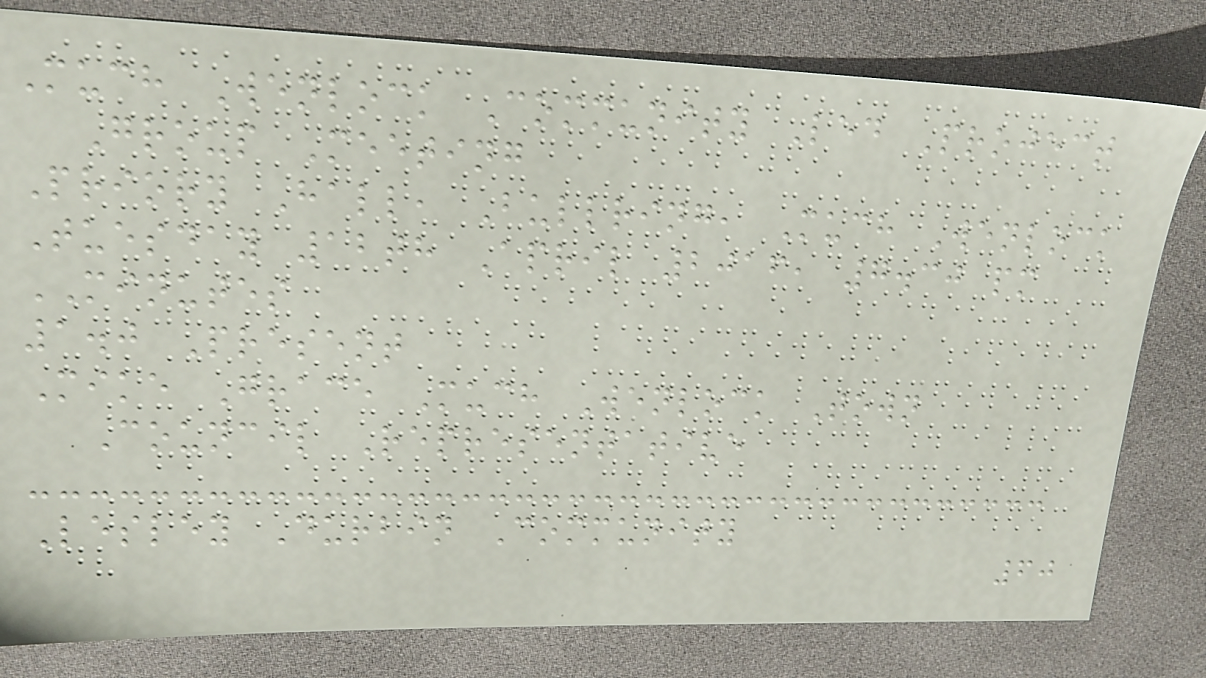Much Wenlock Community Led Project
Group Meeting
Priory Hall, Bullring, Much Wenlock
Tuesday 12th April 2016, 7.30 pm
MINUTES
1.0 Present
Mike Grace Much Wenlock Town
Council Representative
Lesley Durbin Community
60
